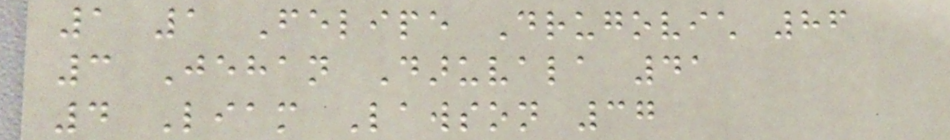1 1 Felipe Drugovich 86
3 Jehan Daruvala 41
4 Liam Lawson 37
